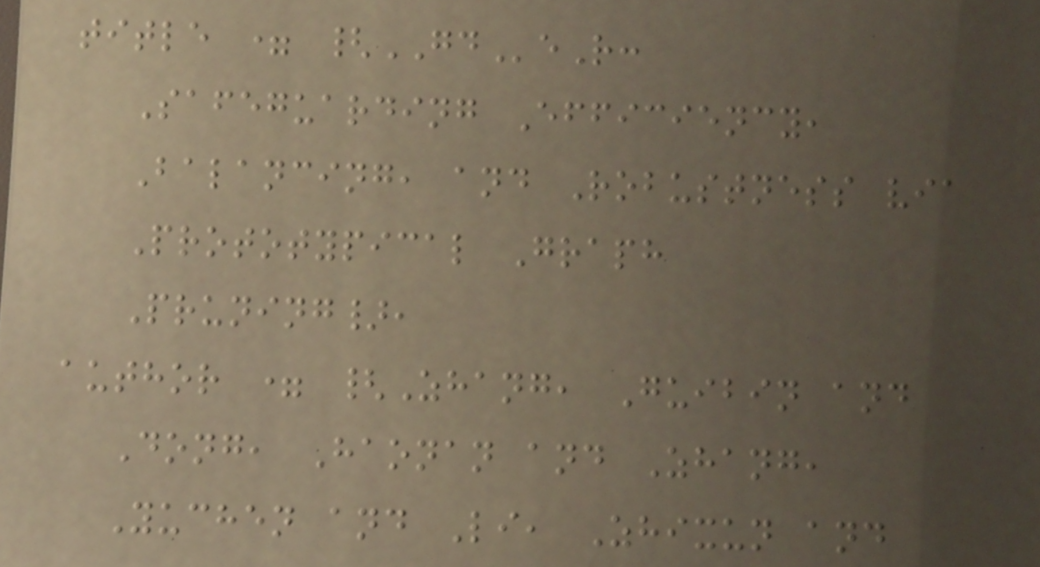title = {GDeR:
Safeguarding Efficiency,
Balancing, and Robustness via
Prototypical Graph
Pruning},
author = {Zhang, Guibin and
Dong, Haonan and Zhang,
Yuchen and Li, Zhixun and
